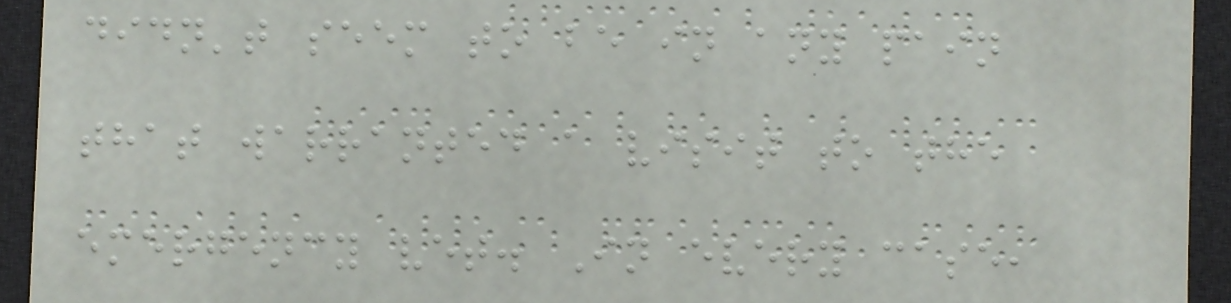didn't seem to be in any pain
that warranted a visit to the
emergency vet. In every case,
